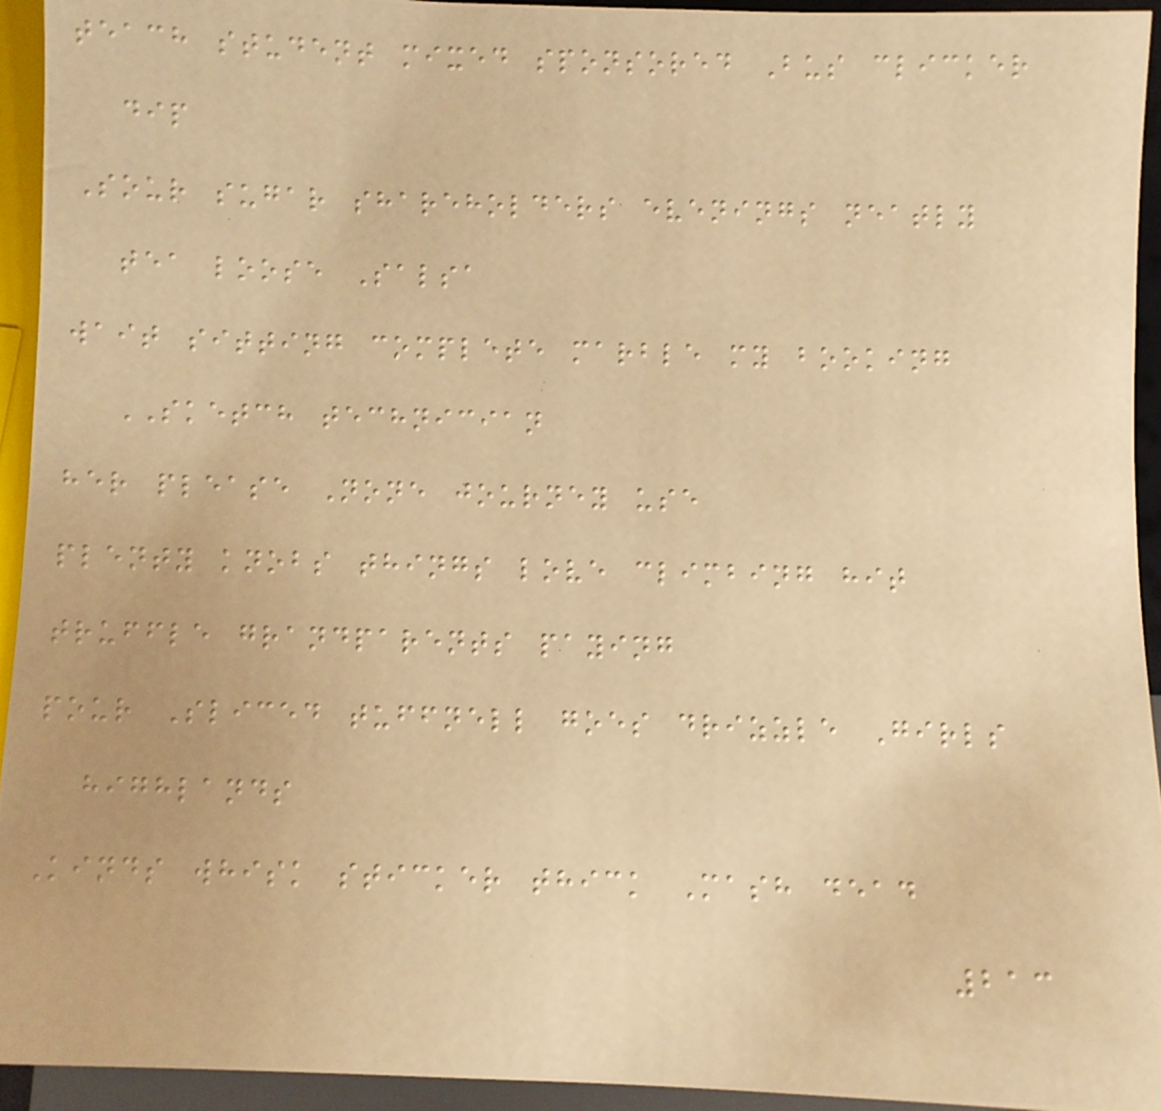teach student mixed sponsored Bus clicker
dip
Sour sugar shareholders evenings neatly
tea loose Salsa
wait sitting complete marble my booking
SKETCH technician
her please None journey use
plenty knobs things love climbing hit
truffle grandparents paying
pour Sliced tuffnell goes drizzle Girls
highlands
Kinds whisk sticker thick Mash dead
213
